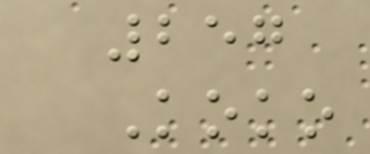257
Koko
